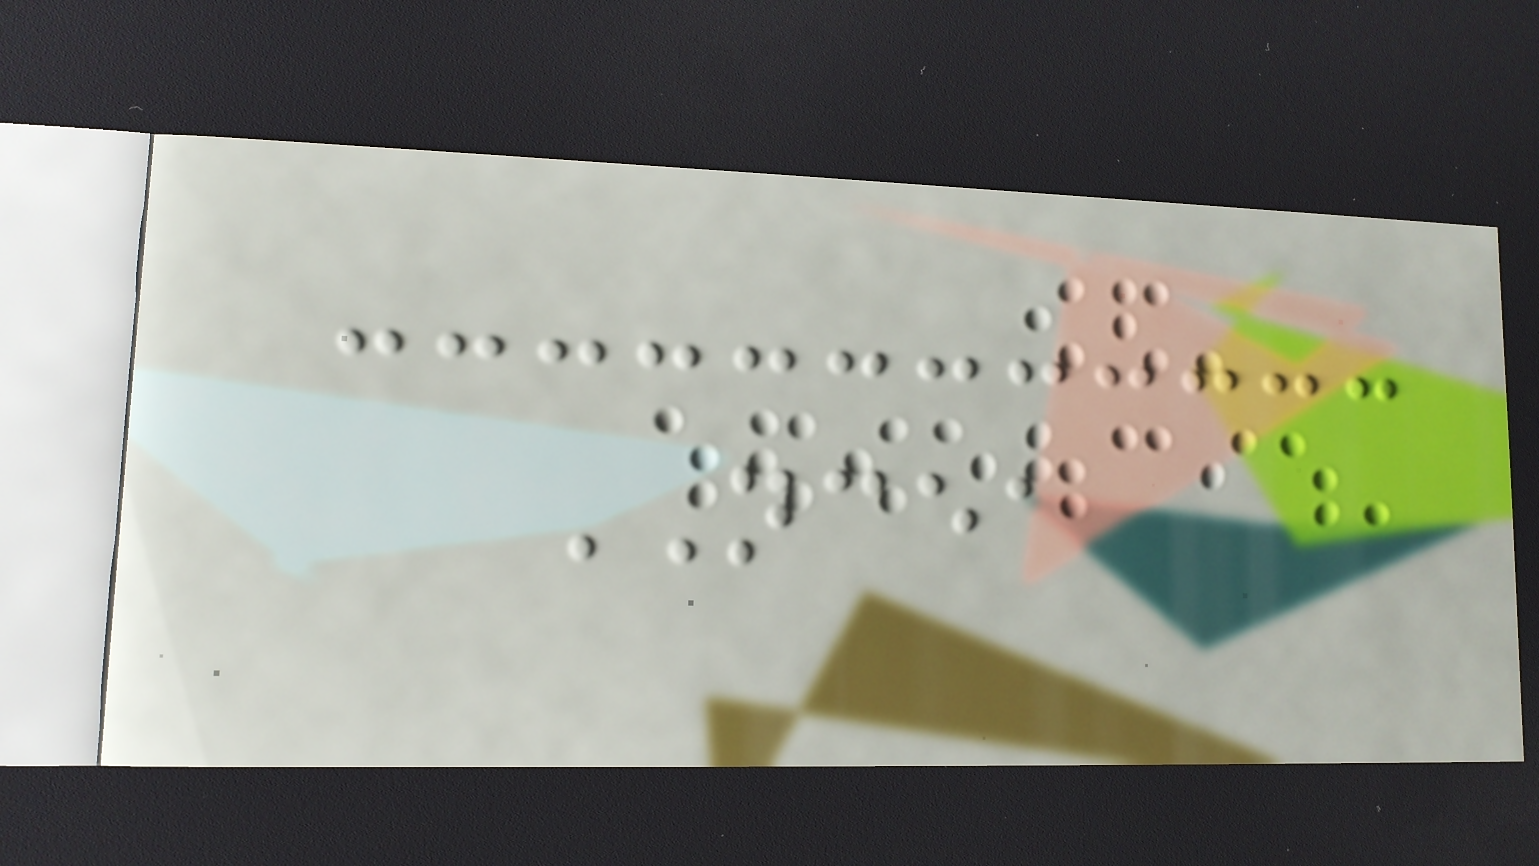NCEA
